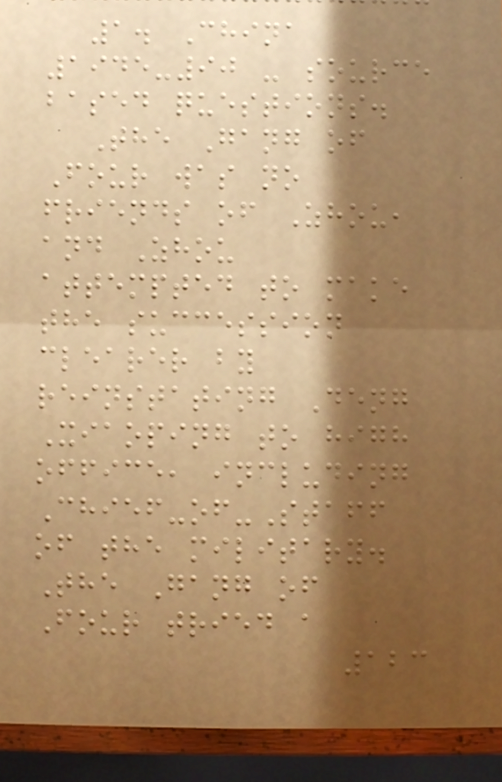1. China
1945-90 - source
based questions.
The Gang of
Four was no
friends of Zhou,
and Zhou
attempted to make
the succession
clearer by
reinstating Deng
Xiaoping to high
office, including
Chief-of-Staff
of the military.
The Gang of
Four tried a
123
